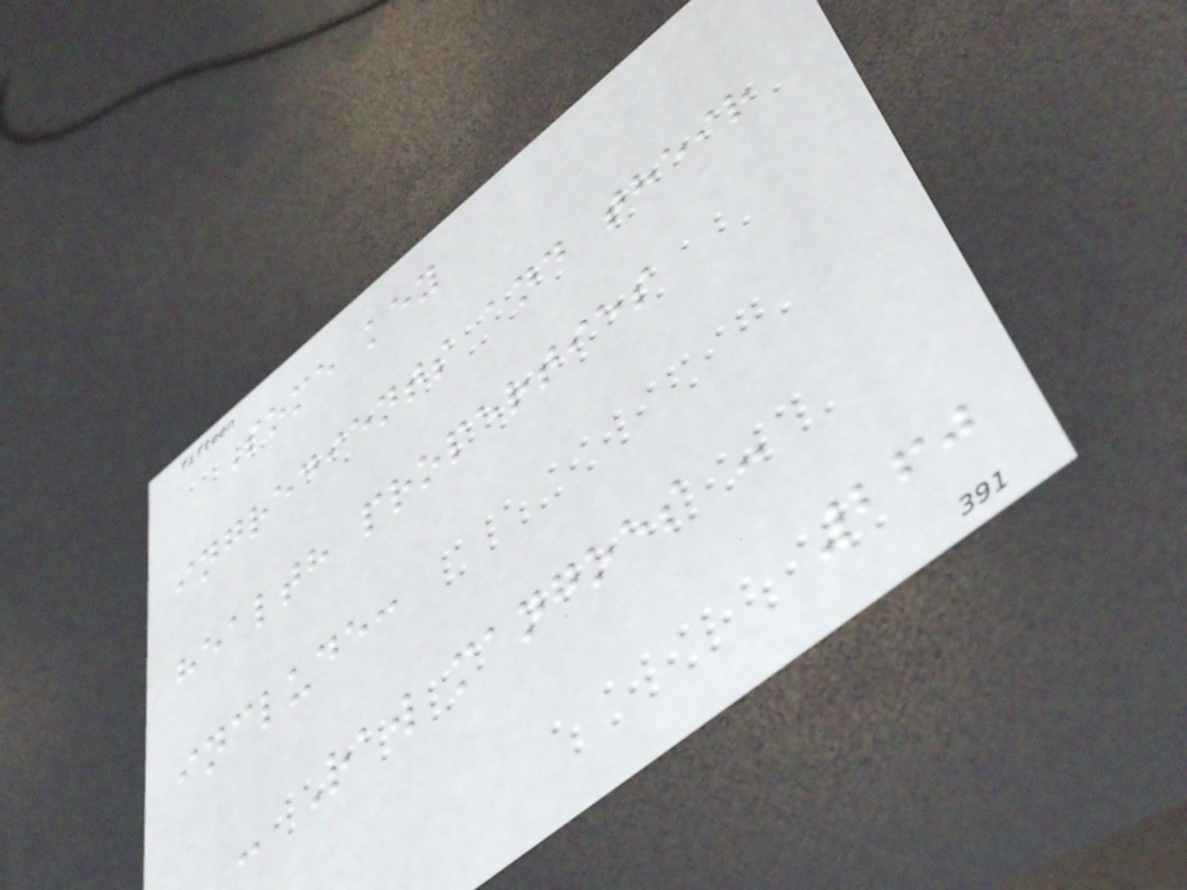Some key
ingredients and their
health properties
include:
- Raw mangoes -
260
